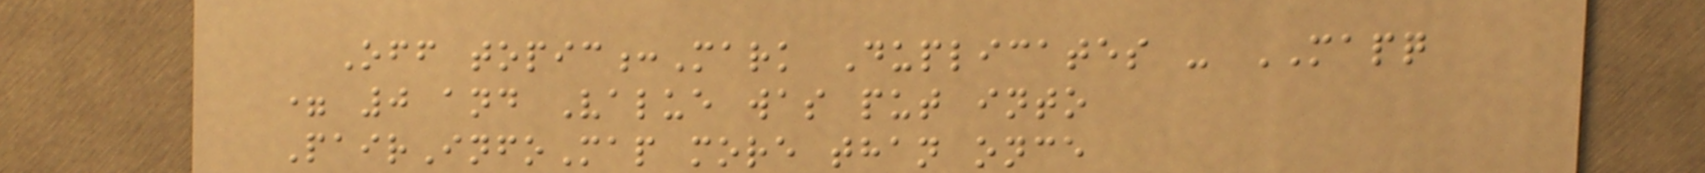Off topic:Mark Duplicates - MAPQ
= 0 and Value was put into
PairInfoMap more than once
